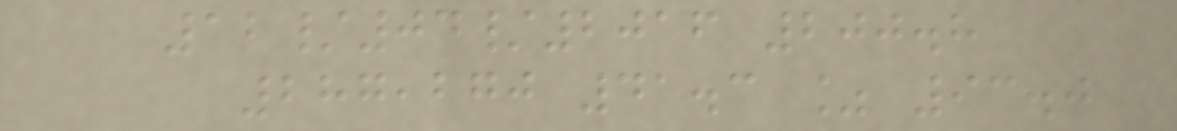12/04/2016 200.8
287,270 41.3 % 93.0
